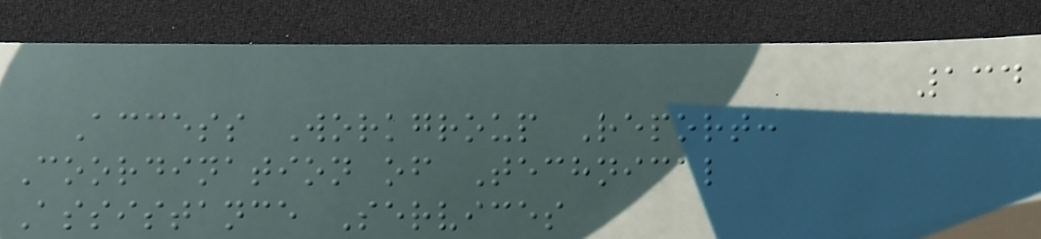134
Access Workgroup Report:
Coordination of Technical
Assistance Services
